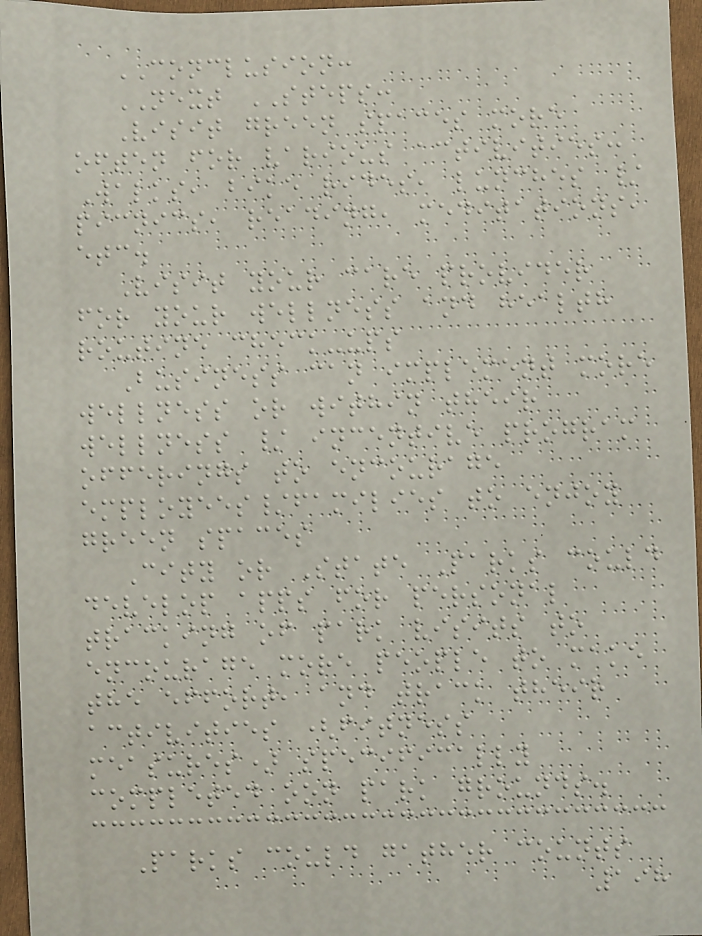CONCLUSION:
NEXT STEPS:
Visit green spaces more
often for various activities:
Walks, bike rides, lunches /
picnics, reading, meditations,
etc.
Visit your care provider
for your wellness and health
routine check-ups
Business can implement more
wellness or within their
wellness / incentive program
offerings to encourage
employees/families to enjoy
green spaces
City or State Parks could
develop apps for personal
tracking of park visits to
encourage more people to make
the effort, and track their
activities (fitness
measures) specifically
completed oon park grounds.
Parks could gather counts
198
